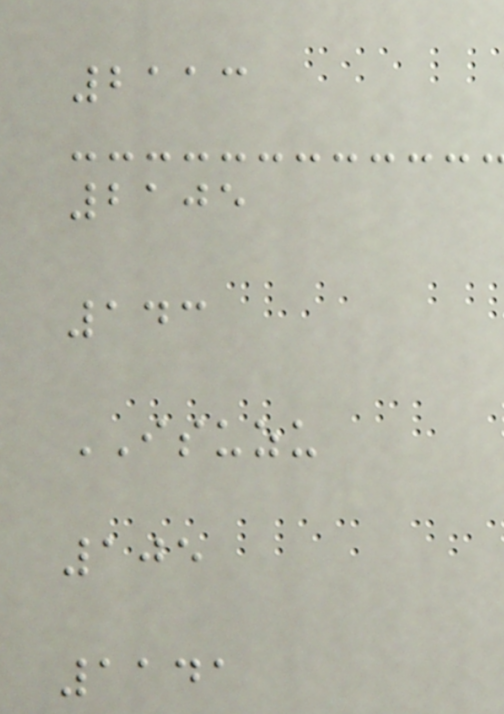2113
2105
143
ISUZU
105
1141
